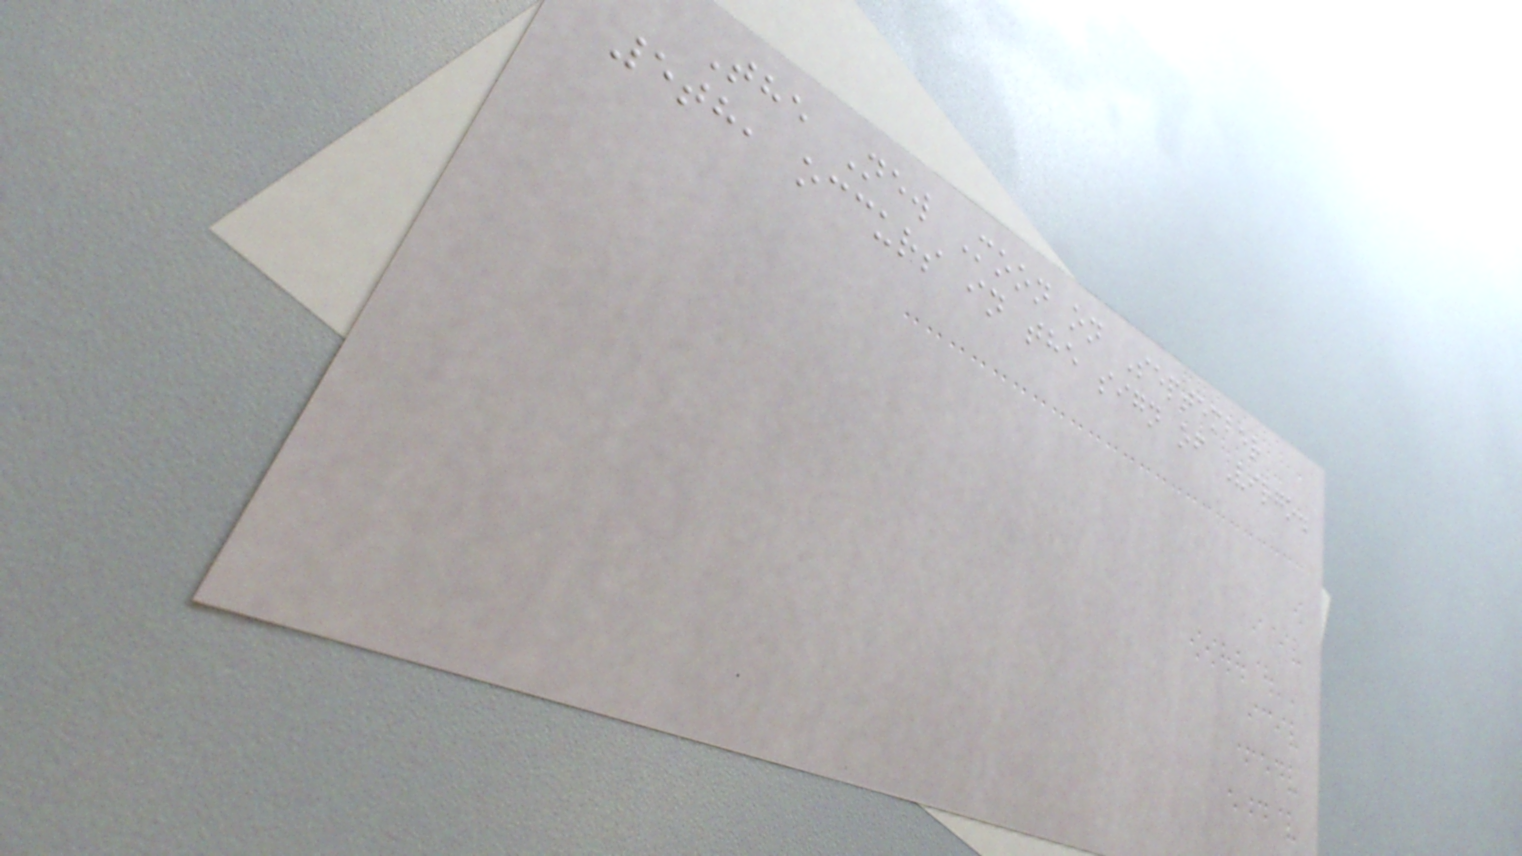The New Moon on September
5th, occurs in the sign of Virgo.
